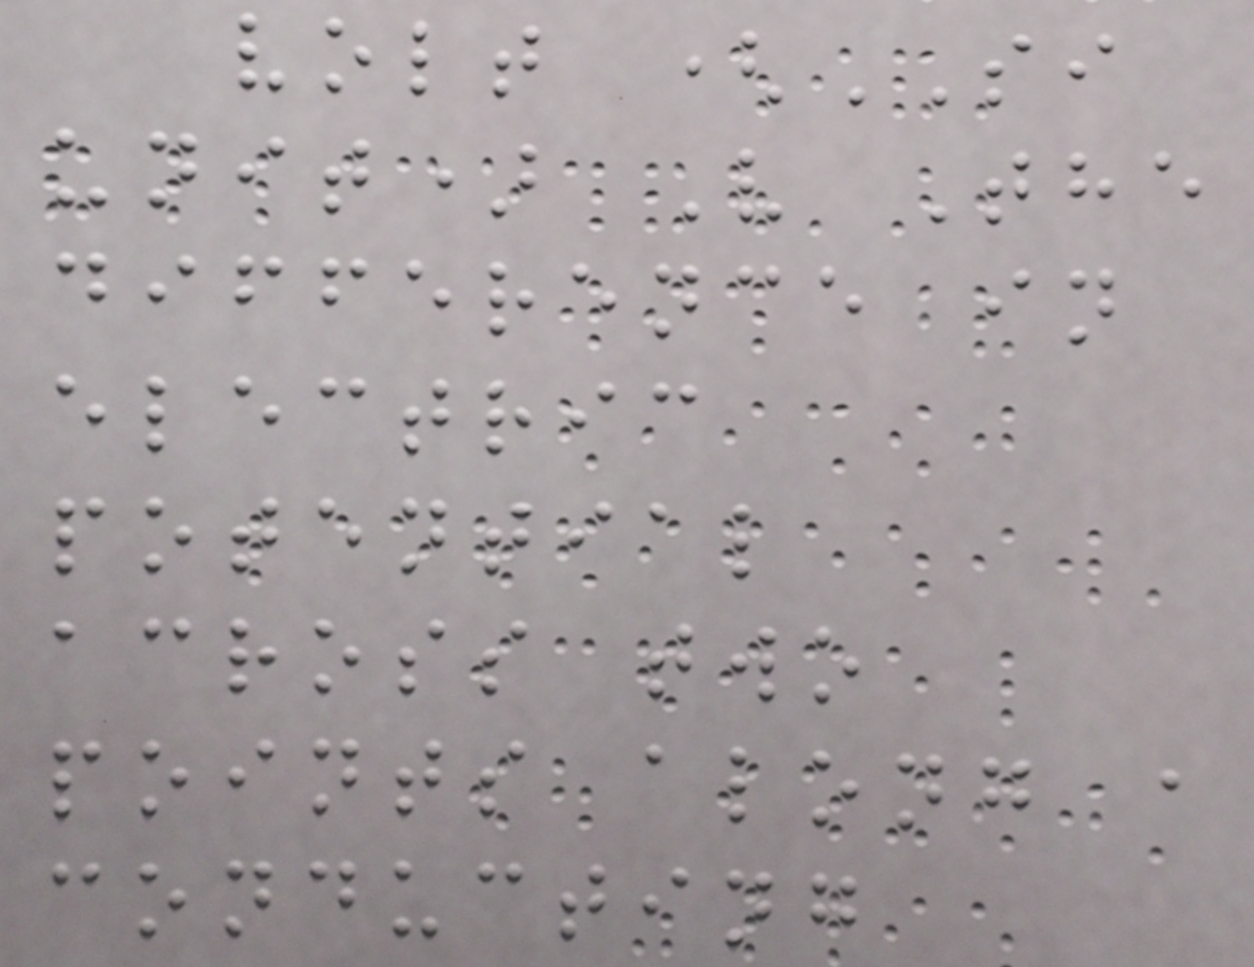volt (SI
unit) V The
difference in
electric
potential
across two
points along a
conducting
